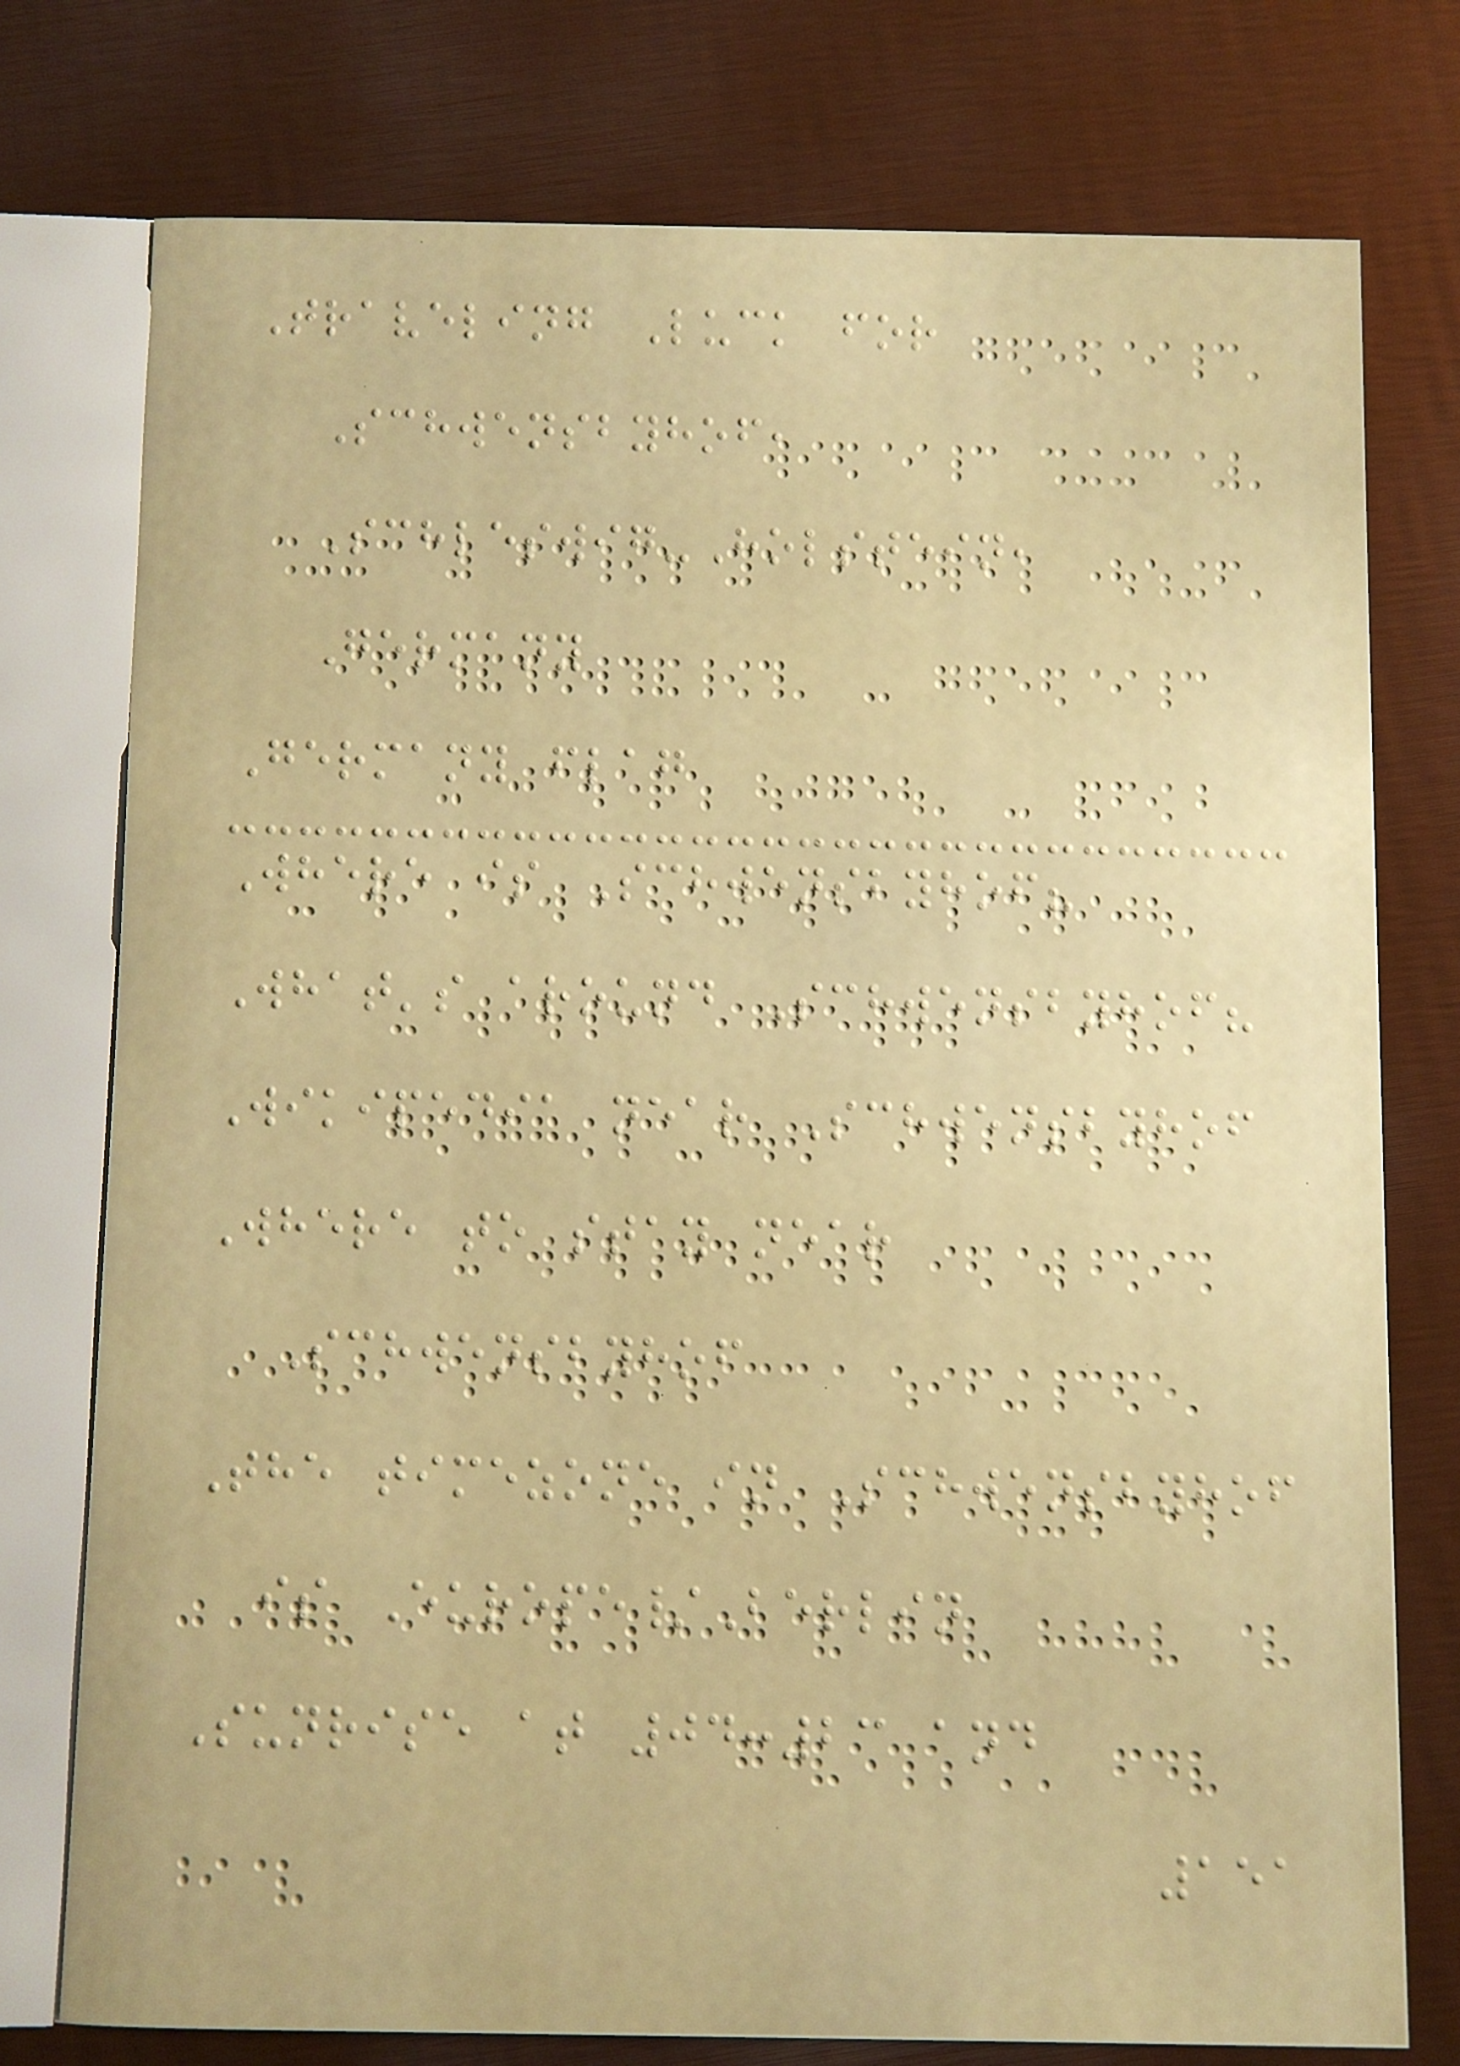Traveling Luck for
Schwensbyhof,
Schleswig-Holstein,
Germany
Germany flag
Where is Schwensbyhof?
What's around Schwensbyhof?
Wikipedia near Schwensbyhof
Where to stay near
Schwensbyhof
The timezone in Schwensbyhof
is Europe/Berlin
Sunrise at 04:23 and
151
